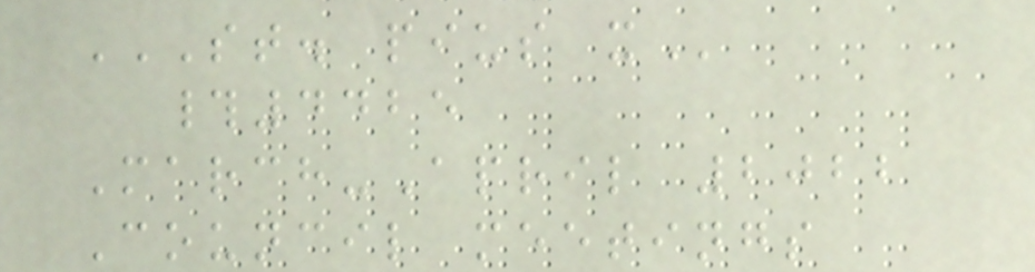ST. PIUS X
#4425
March-April 2022
Council meetings
